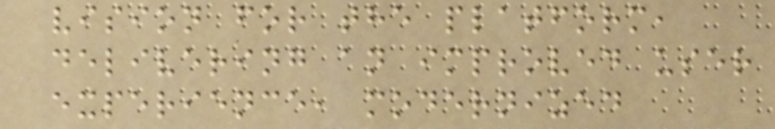vision for the platform,
delivering an improved user
experience, modernized
